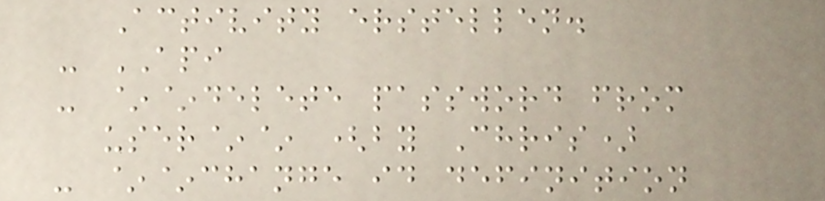Activity erstellen.
- API
- ~~delete password from
user~~ (by Chris)
- ~~change id definition
